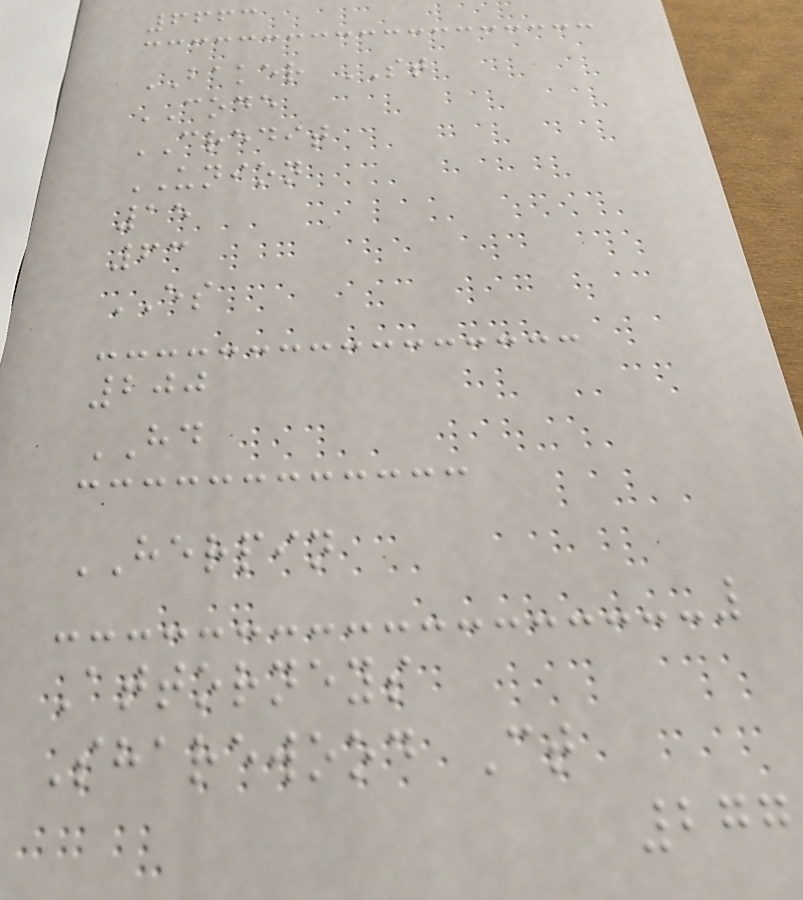6663
BAKER ST
CODE
CREDIT
UNION
15
63
ES
200
HD
HERPIN
Attorneys
Sharewood Ct
277
